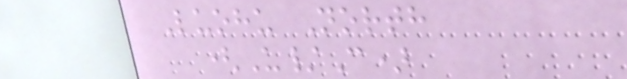Luohu North
(U/C)
